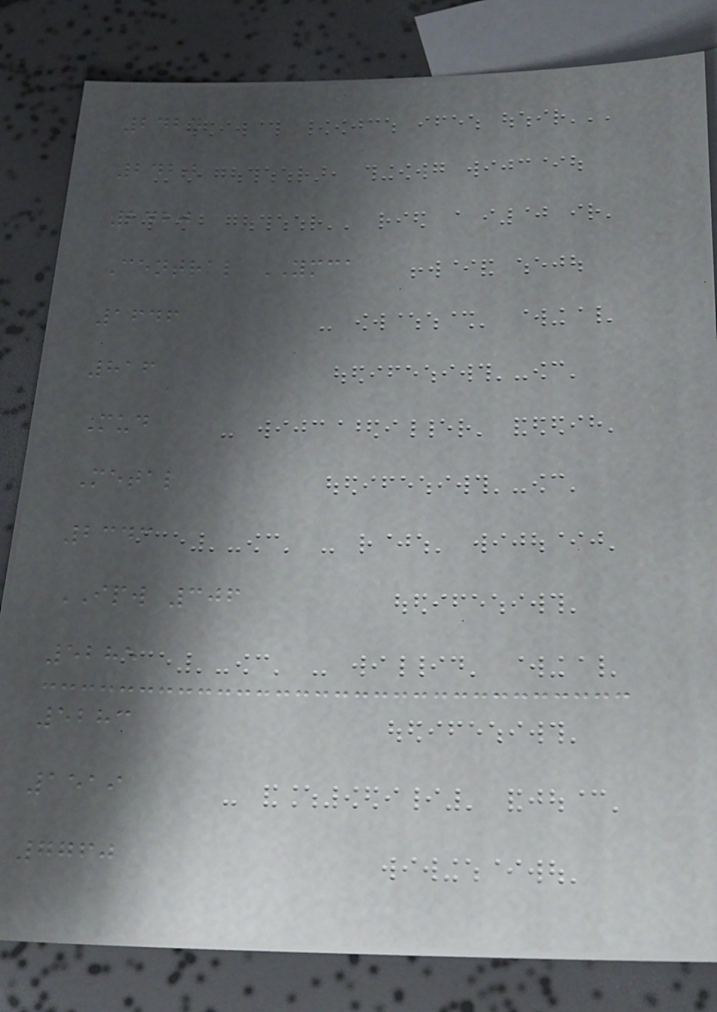2424
2420
2420
Central YMCA
1646
816
Mud
Metal
2343
IPW 306
5285
5283
1519
7760
